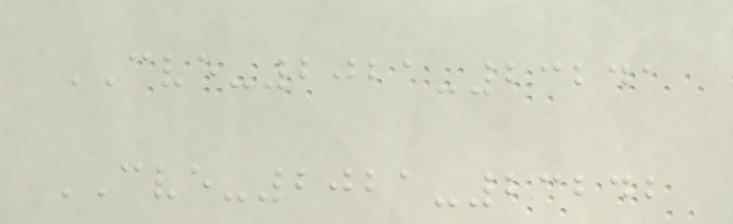CVE-2021-23241
CVE-2021-23242
